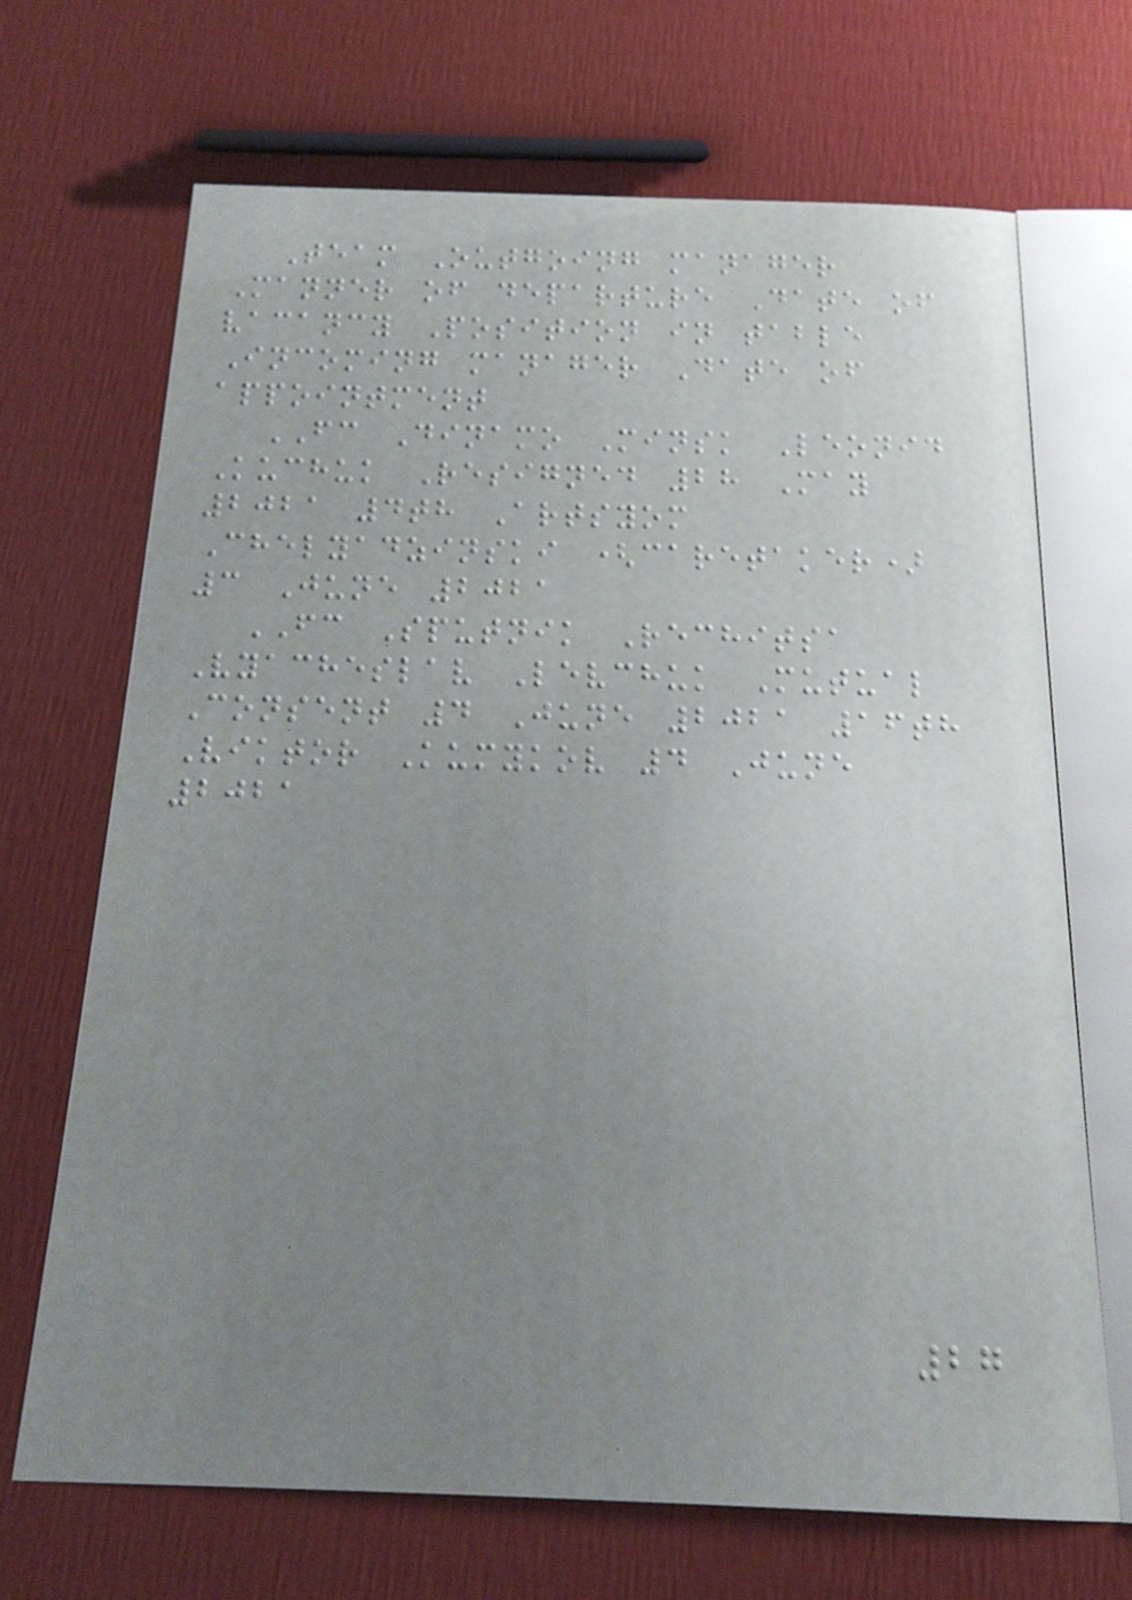Team Outgoing manager
Manner of departure Date of
vacancy Position in table
Incoming manager Date of
appointment
FC Dinamo Minsk Leonid
Kuchuk Resigned 28 May
2021 4th Artsyom
Chelyadzinski (caretaker)
3 June 2021
FC Sputnik Rechitsa
Vyacheslav Levchuk Mutual
Consent 4 June 2021 16th
Viktor Kumykov 4 June
2021
27
